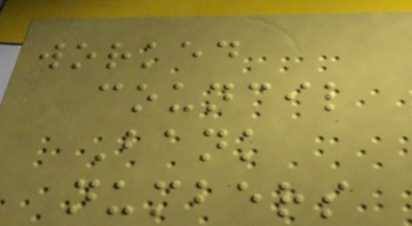worked
council
Bank
numbers
